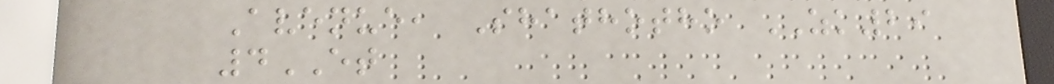Avenue, Shathotho ZK29
4ET
